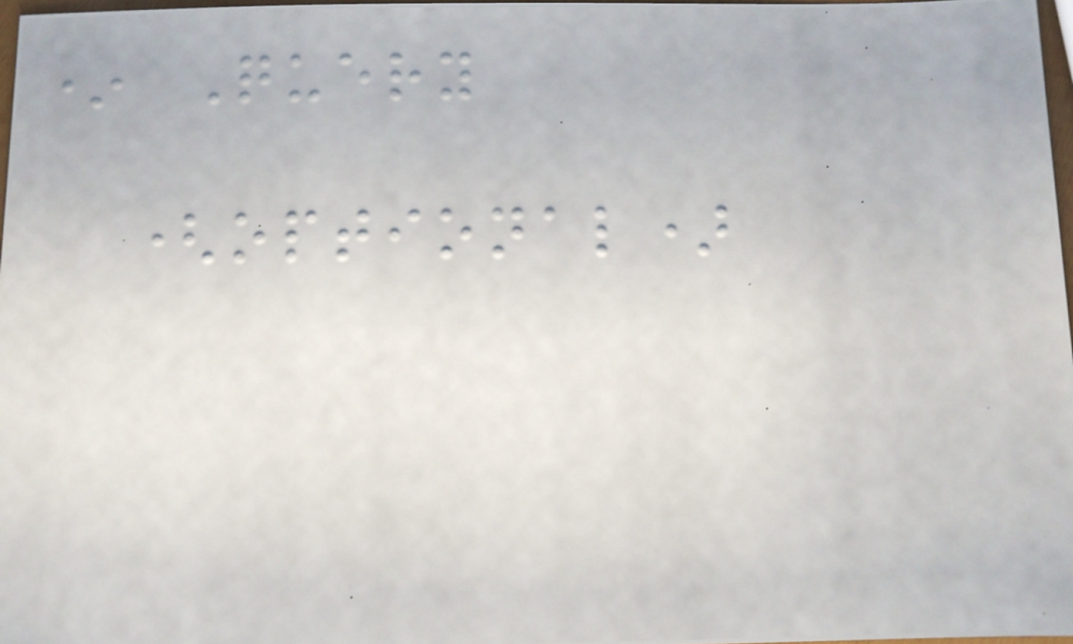* Query
(optional)
